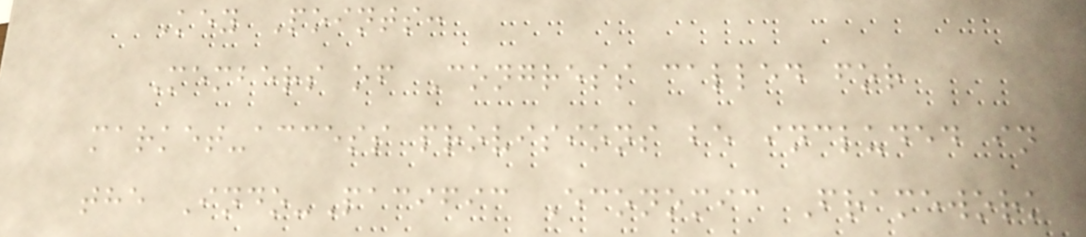Key Points:
Members of Congress called for
market-access provisions be included in
the Indo-Pacific Economic Framework
